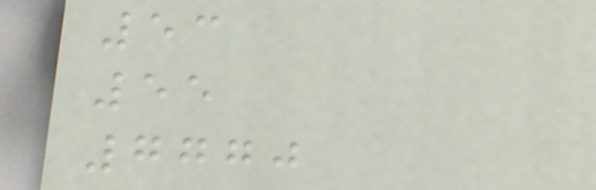53
55
7770
